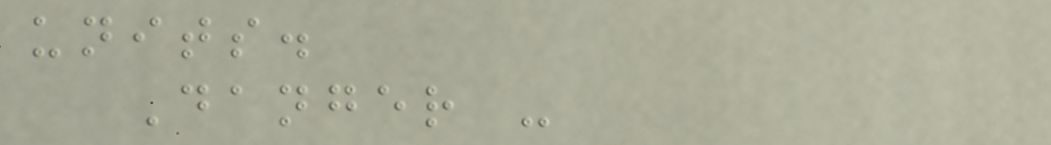units.
Danger -
